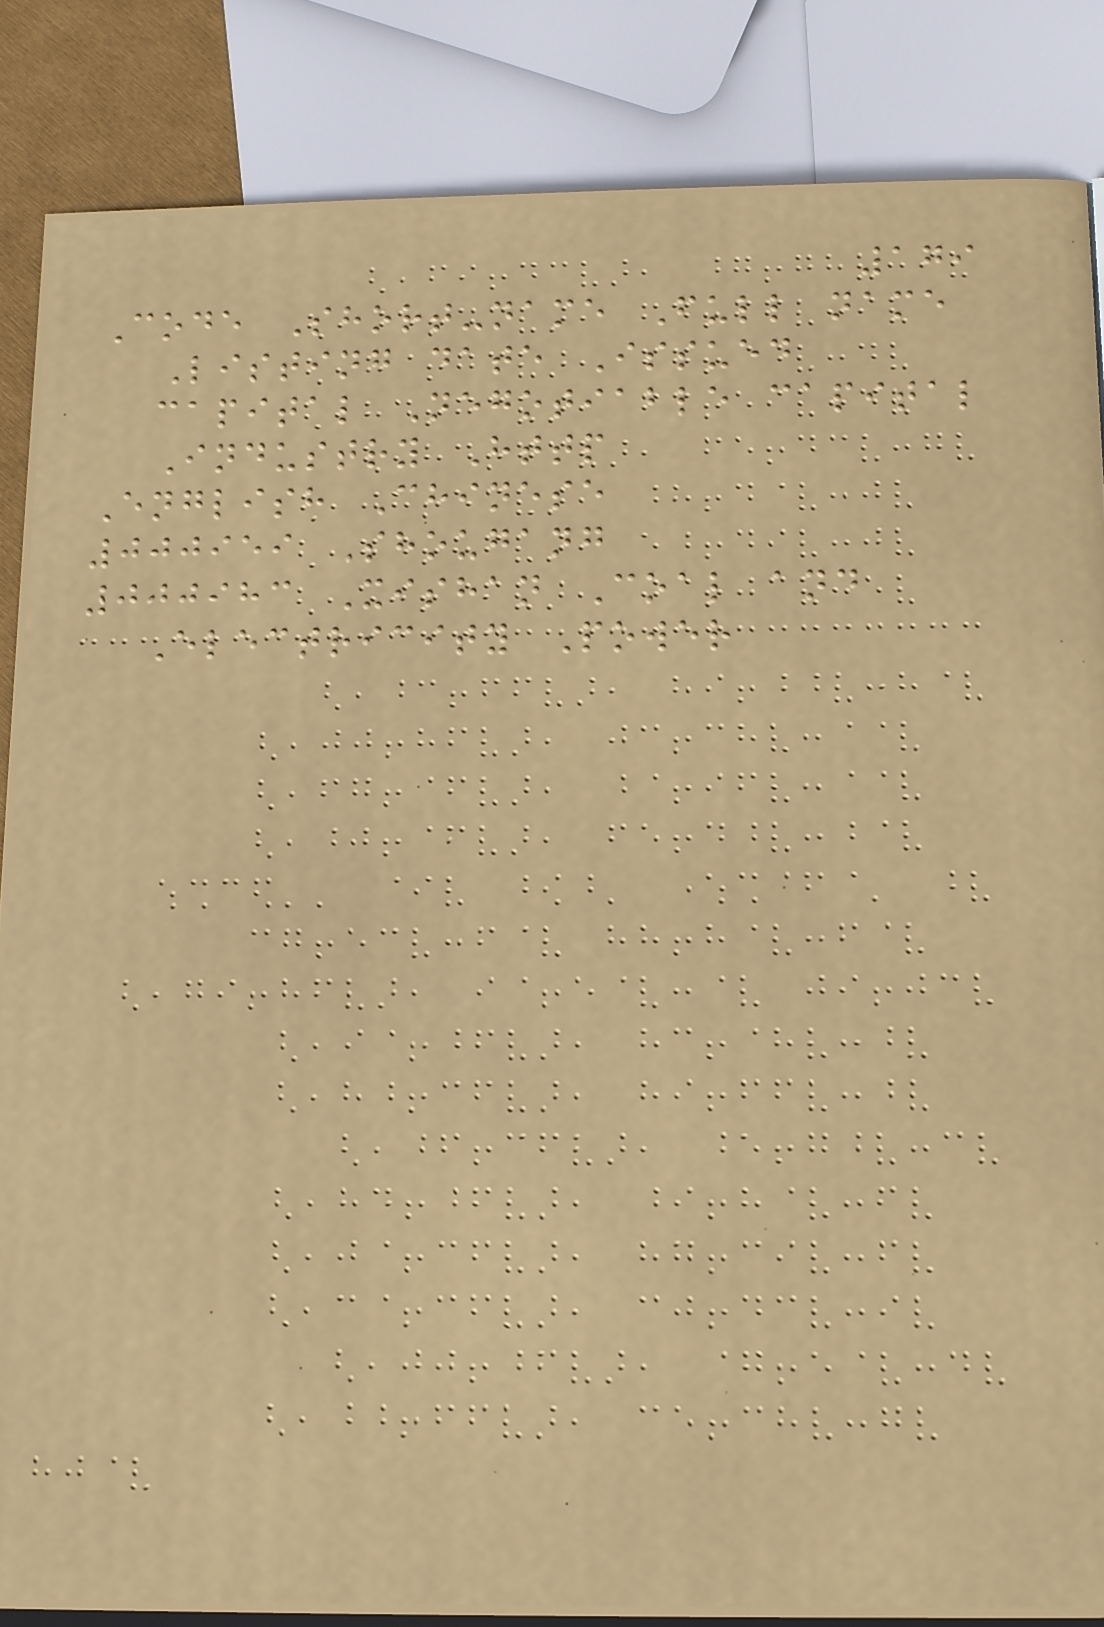179
Code Short-name Full name
Listing date Issued
capital Negotiable capital
Industry Http
English Chinese
000959 Shougang
000983 Xishan Coal and
Electricity Power
